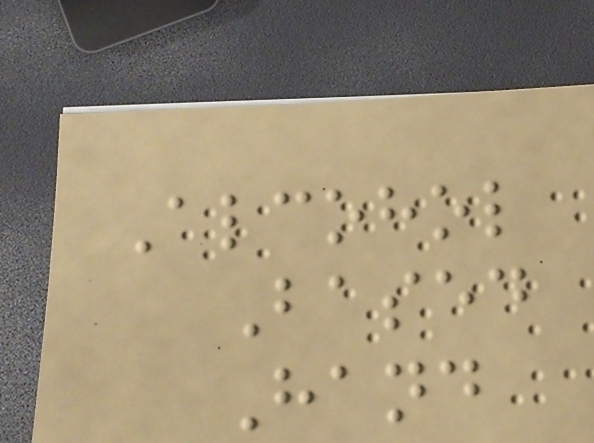Alcohol
Based
Hand
